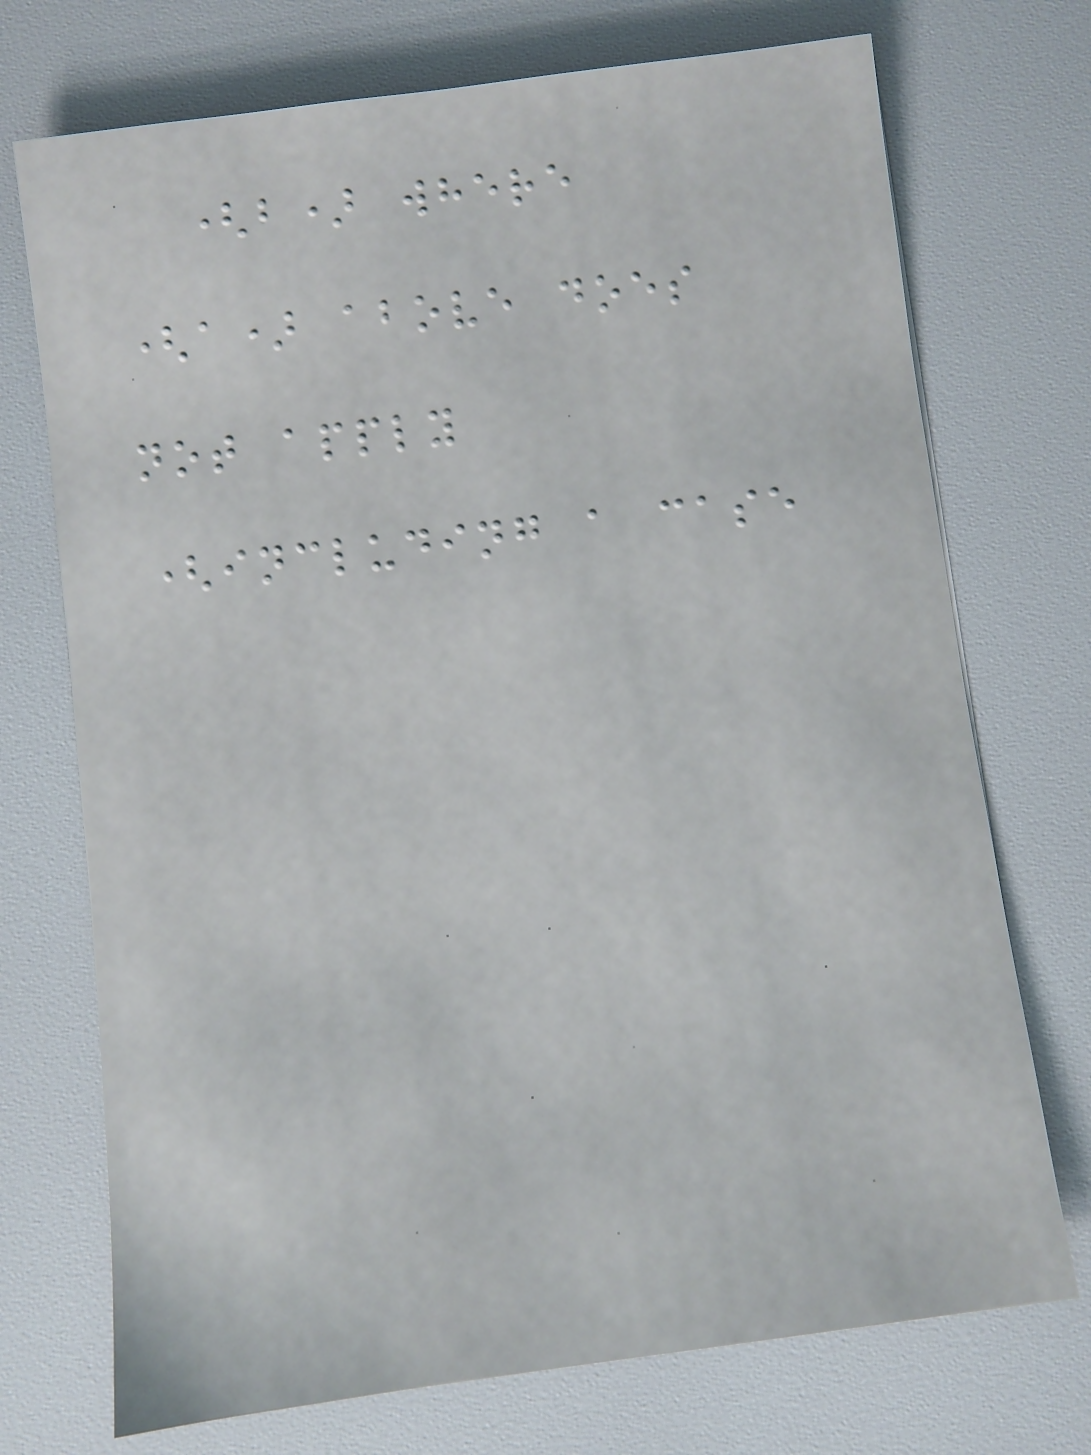(b) where
(a) above does
not apply
(including a case
